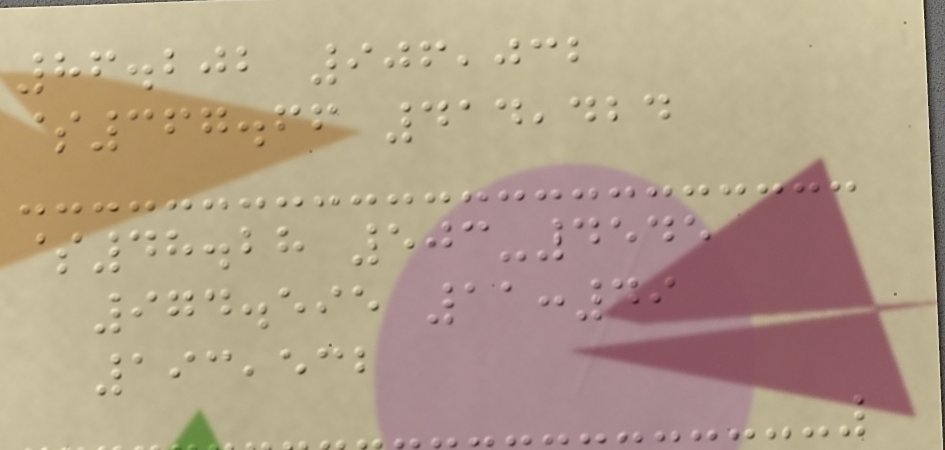86.202 906,032
$367.66 414,424
$48.28 503-4545
974.595 11:49
193,532
